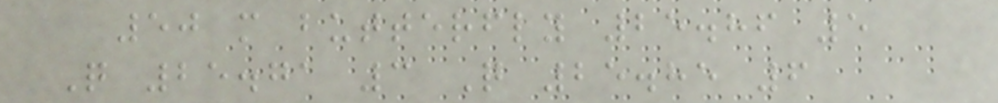50 m butterfly 25.86 5
Q 25.71 3 Q 25.85 6
